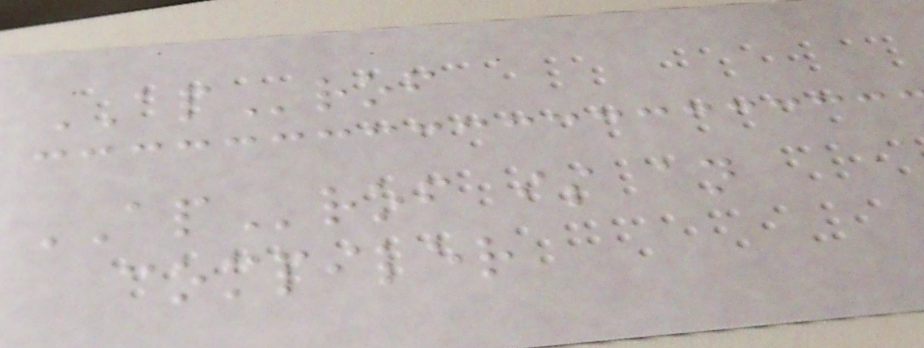AProf
AProf is an
compiler
